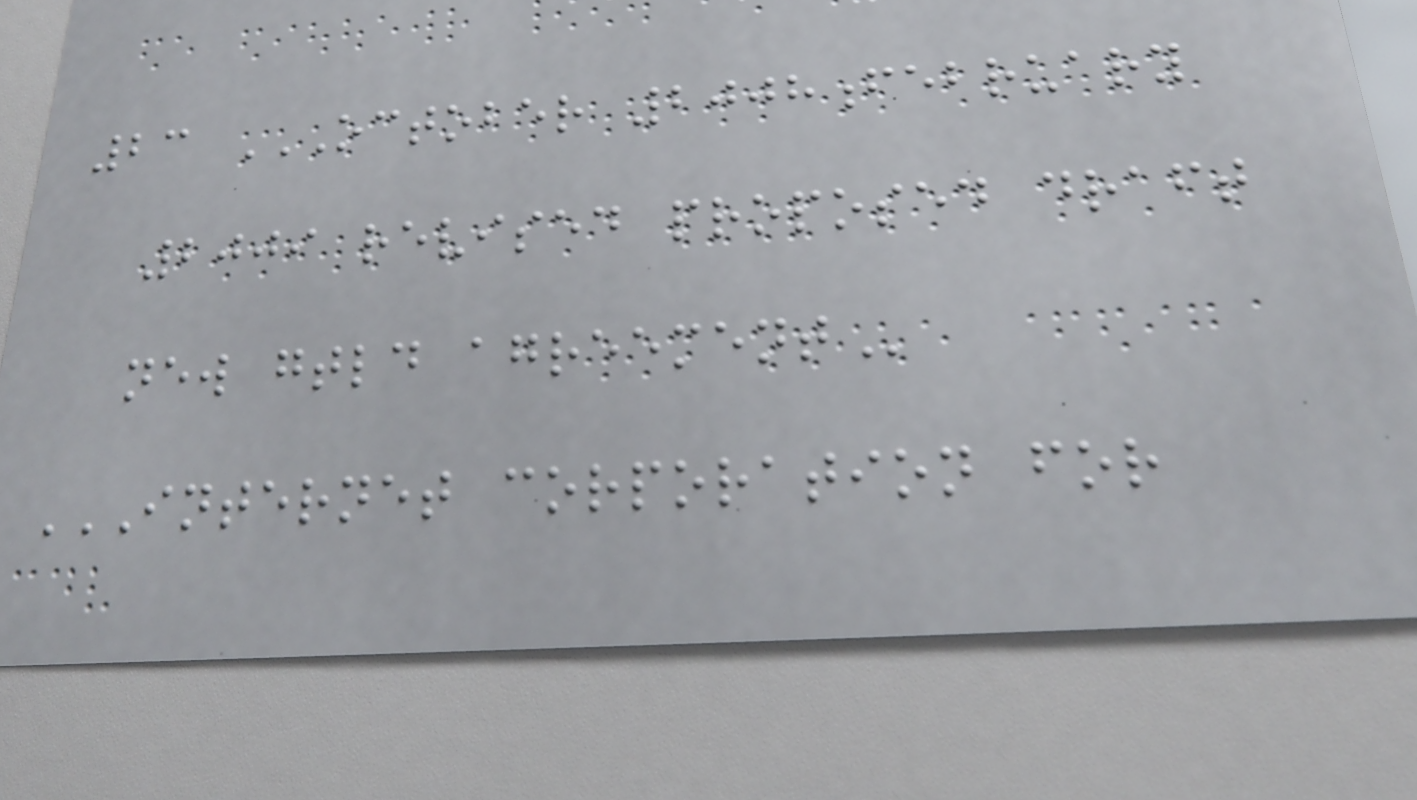23 OCTOBER 2008FEBRUARY
2009 REVISED PROPOSED DRAFT
NEW GTLD AGREEMENT
INTERNET CORPORATION FOR
